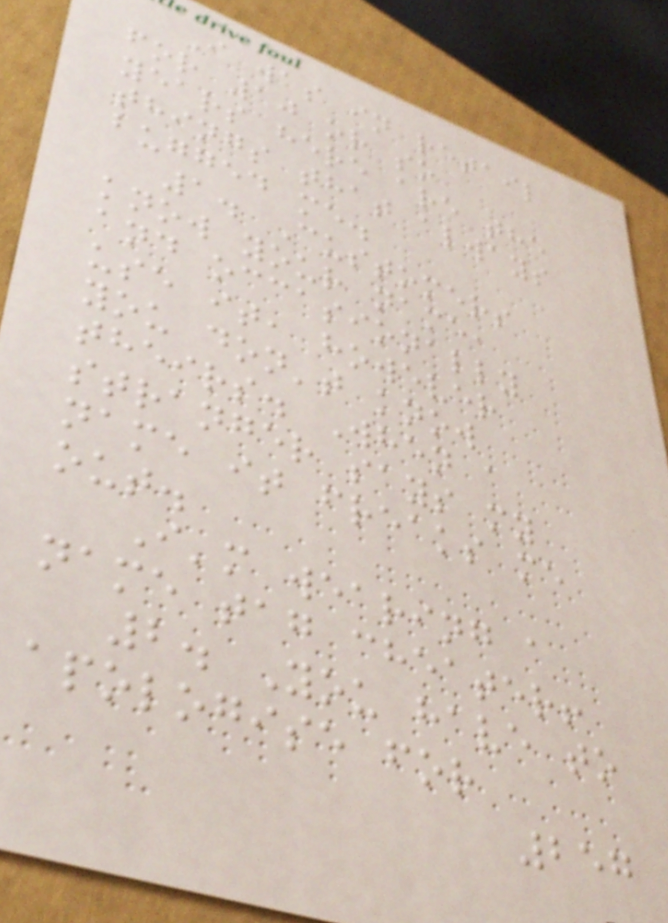I was in retail
for 10 or so
years here are the
things that always
bugged me.
1. Customers
know your name,
and occasionally
use it, however
you don't know
theirs. When a
stranger says my
name it freaks me
out.
I'm wearing a
name tag cheater!
2. You have to
apologise for
257
